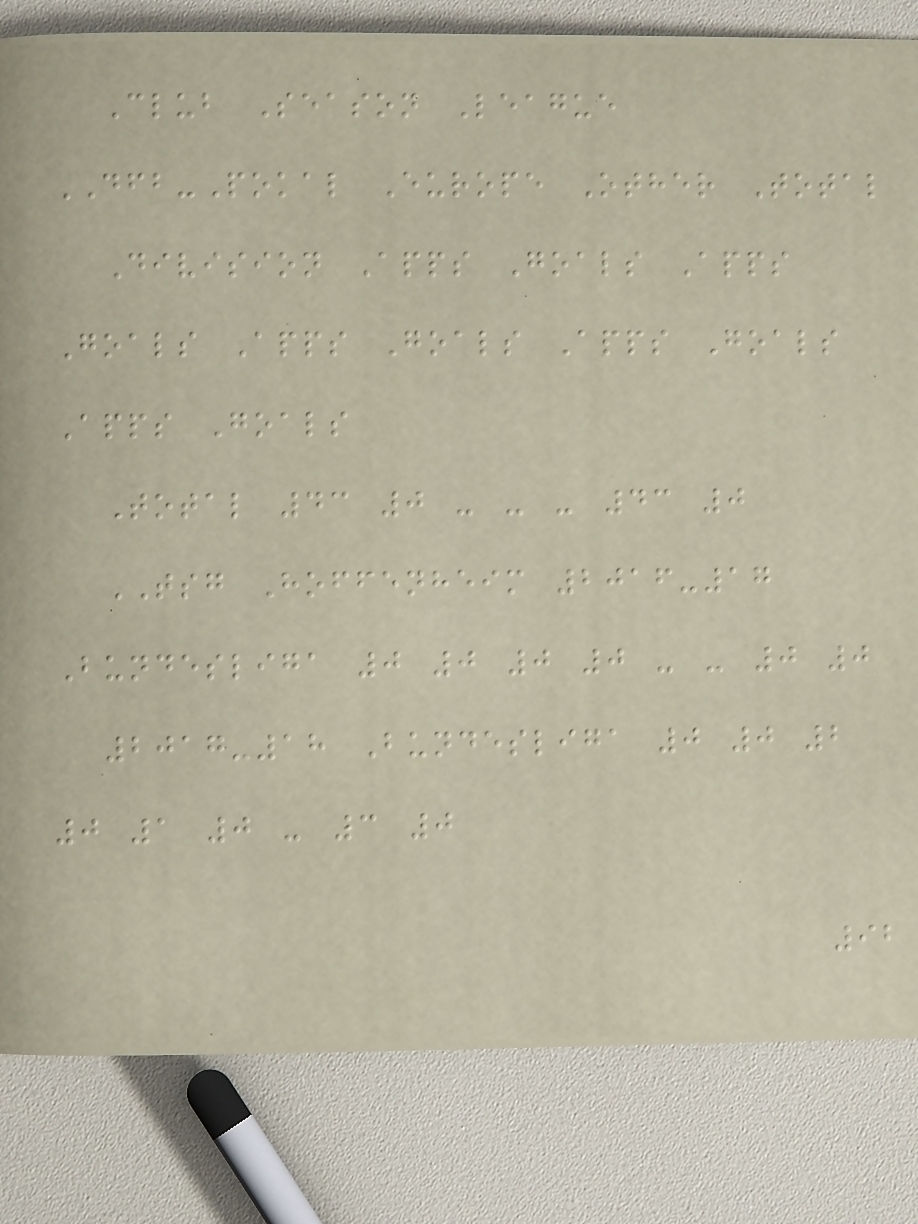Club Season League
DFB-Pokal Europe Other Total
Division Apps Goals Apps
Goals Apps Goals Apps Goals
Apps Goals
Total 43 0 - - - 43 0
TSG Hoffenheim 2016-17
Bundesliga 0 0 0 0 - - 0 0
2017-18 Bundesliga 0 0 2
0 1 0 - 3 0
92
